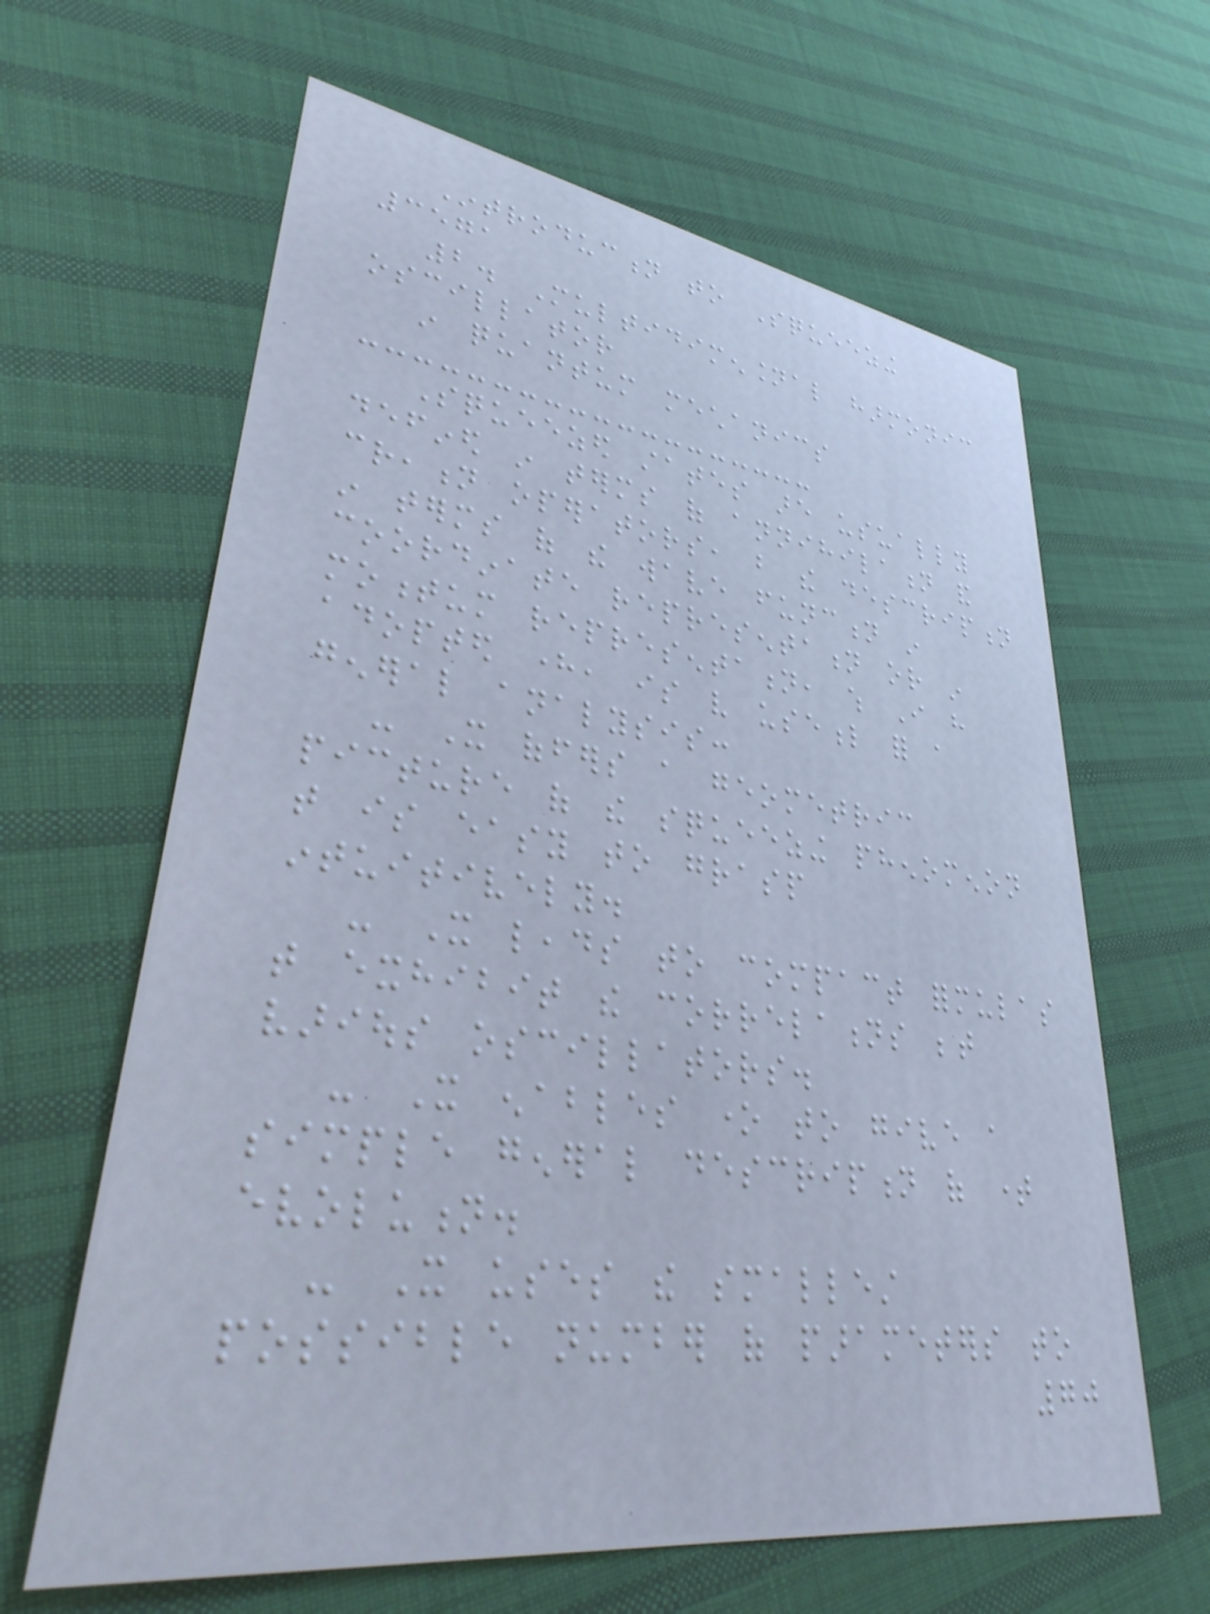Introduction to Squeezing
3571
2. Multidimensional harmonic
oscillator
in quantum mechanics
Squeezed states are usually
defined in terms of annihilation and
creation operators, but the description
in terms of the wave function in
coordinate representation or in
momentum representation, which I have
adopted here, is very useful for a
general analysis:
- It offers a geometric
picture of the squeezing phenomenon
that is easy to grasp
intuitively.
- It leads to compact formulas
that exhibit the correlations between
various oscillators.
- It enables one to give a
simple general description of time
evolution.
- It uses the smallest
possible number of parameters to
70
